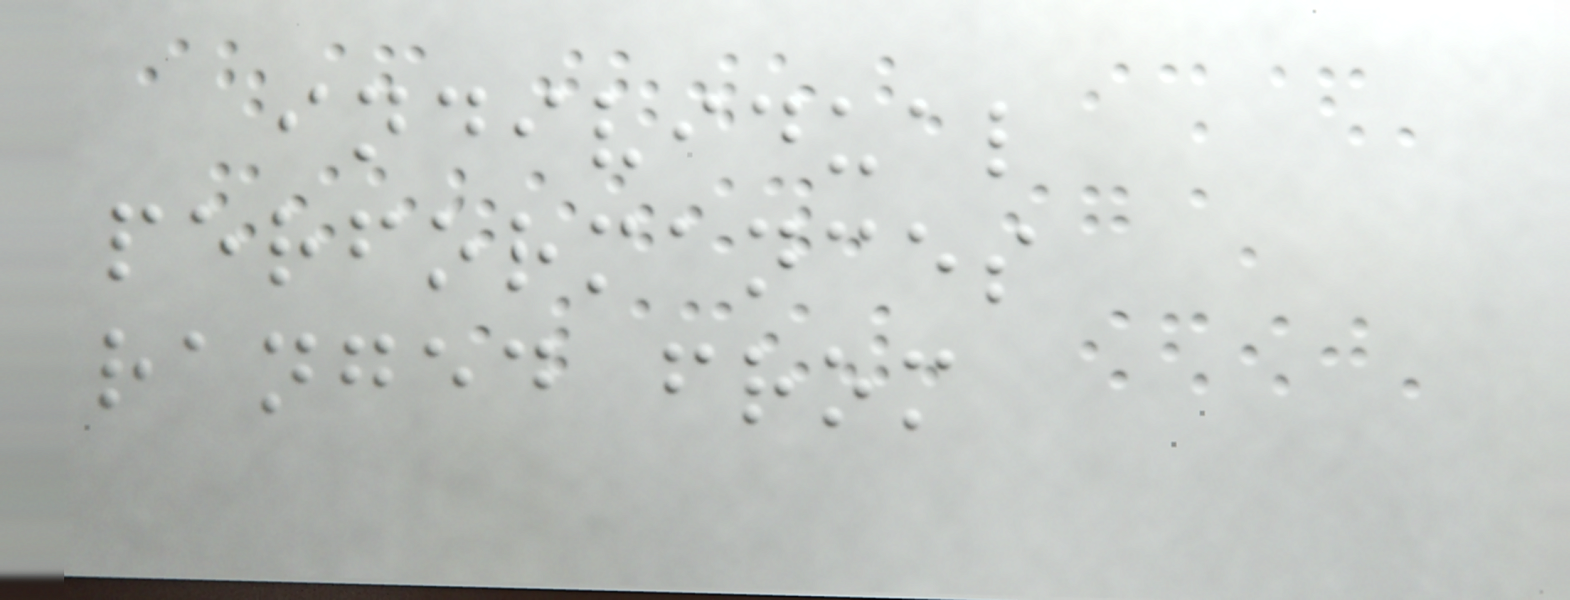individual
performances
ranged from
